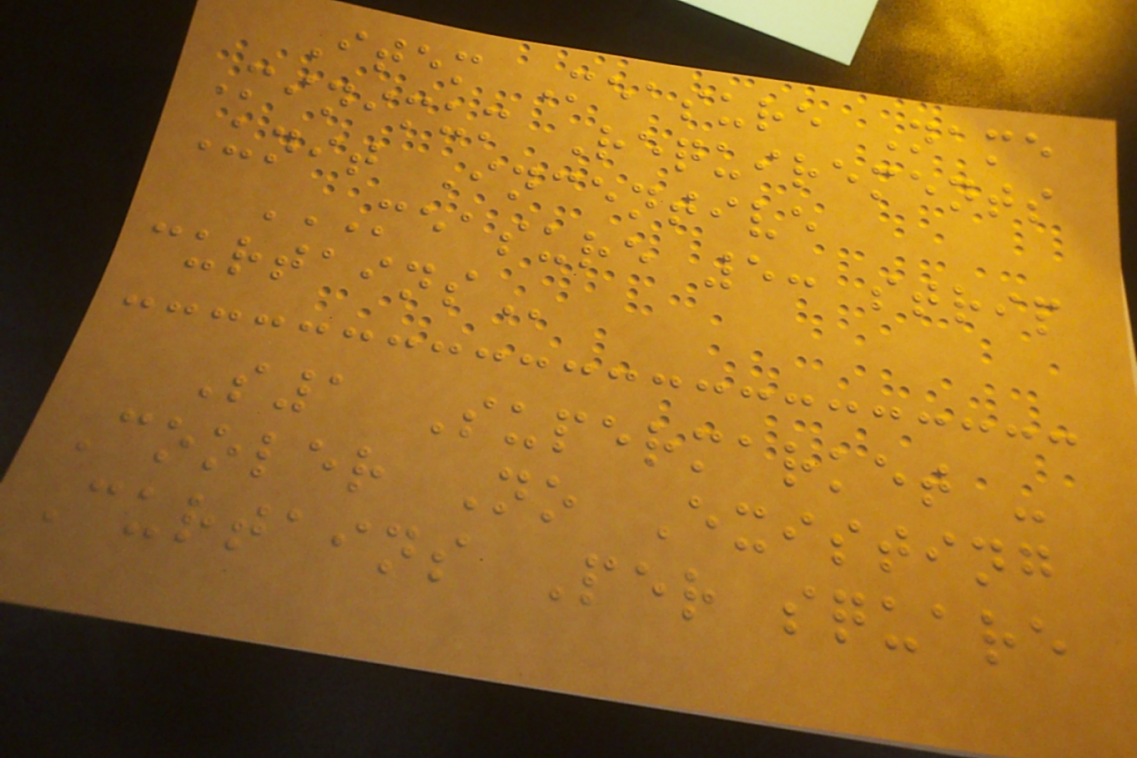Item Measure Name
Minimum Requirements
Unit Incentive
MEASURE 5: STRIP
CURTAINS
S1 Supermarket -
Cooler No Existing
Curtains Per square
